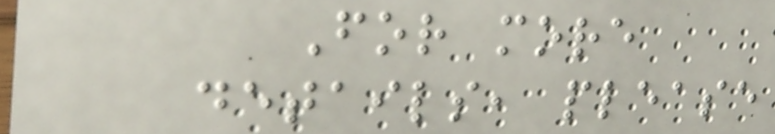For more
details, please
